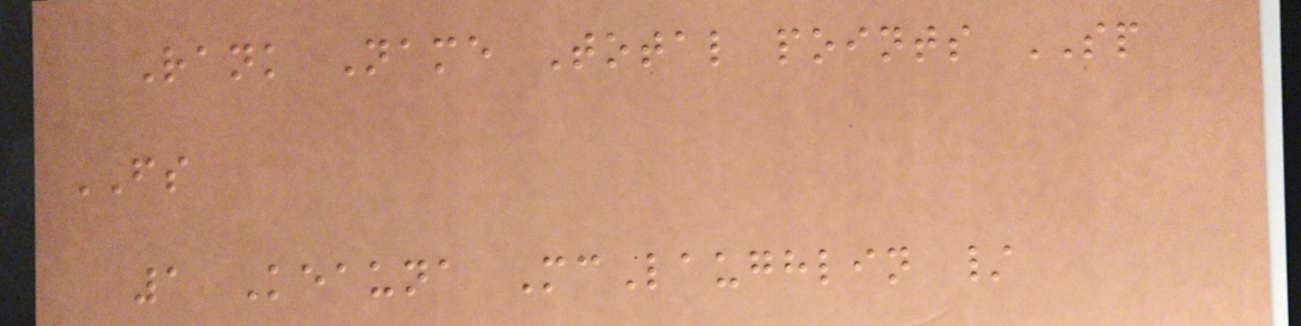Rank Name Total points SP
FS
1 Keauna McLaughlin /
